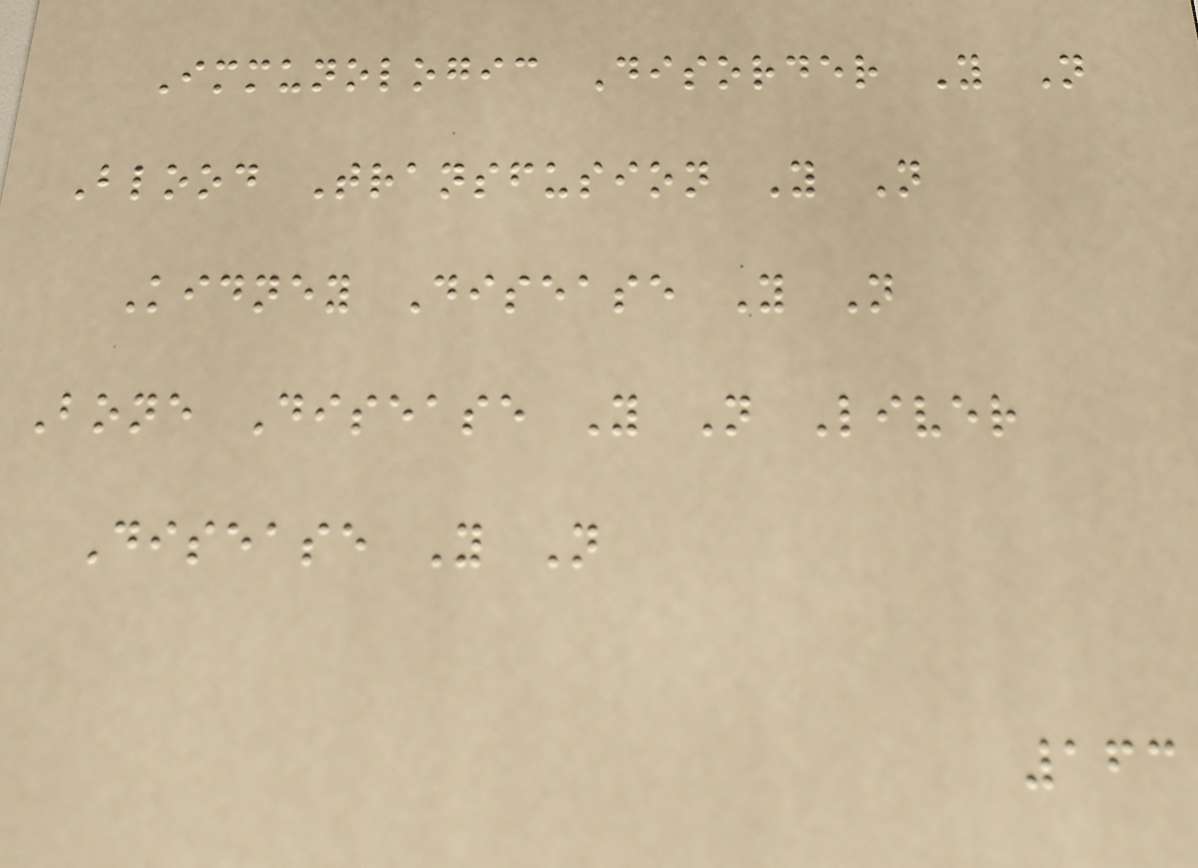Immunologic Disorder Y N
Blood Transfusion Y N
Kidney Disease Y N
Bone Disease Y N Liver
Disease Y N
163
